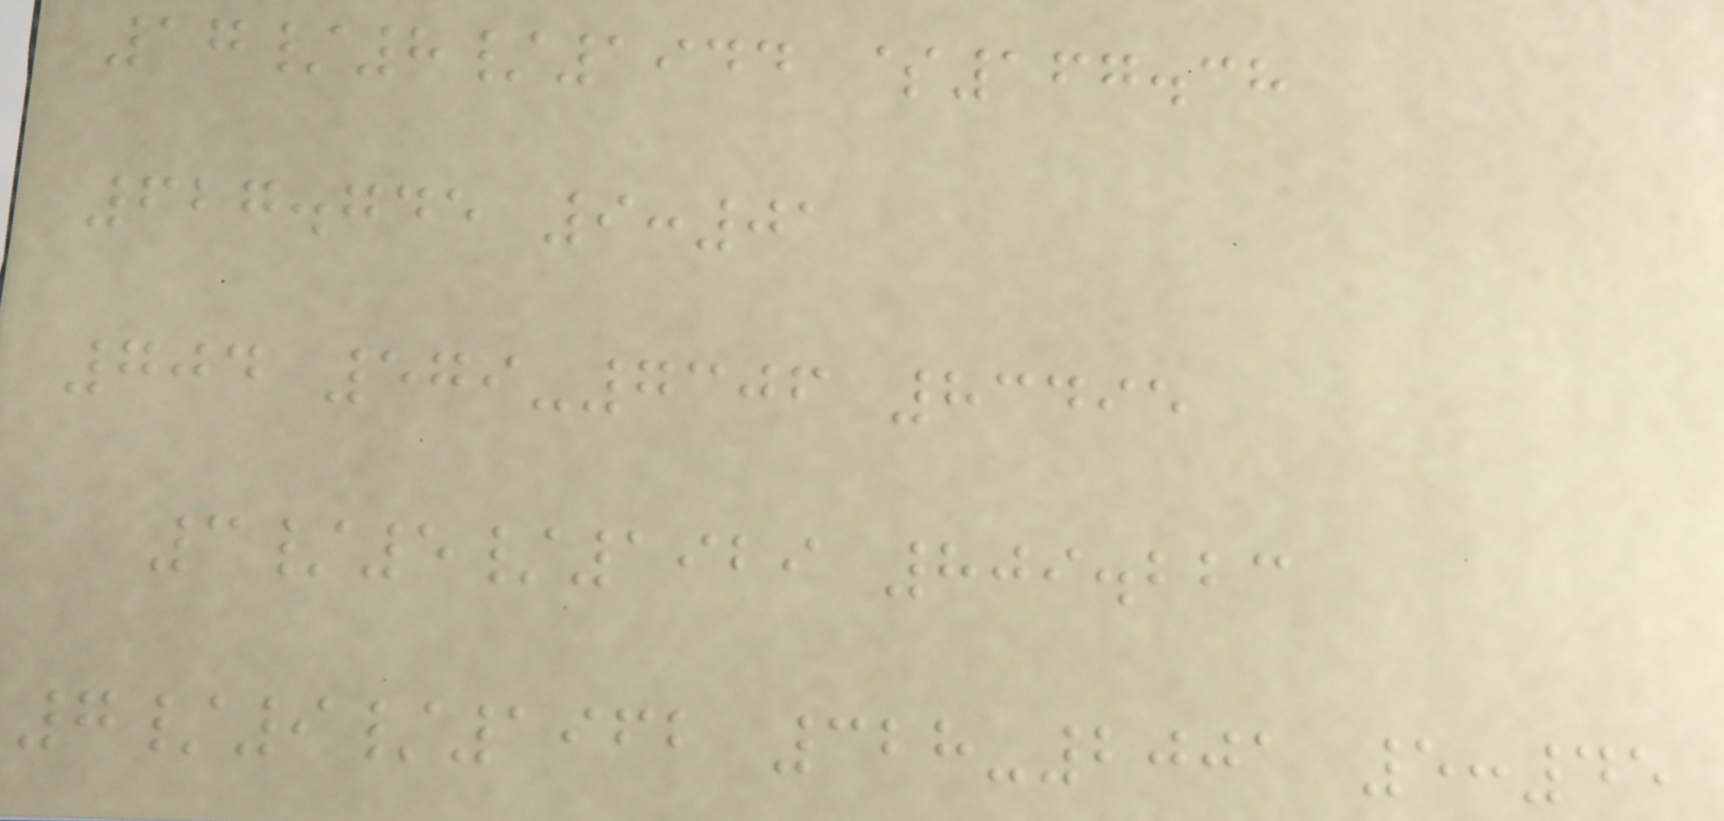17/8/1944 $167.38
627.745 9:01
704 579-7306 83495
3/5/1929 809.223
7/9/1962 328-2001 5:45
